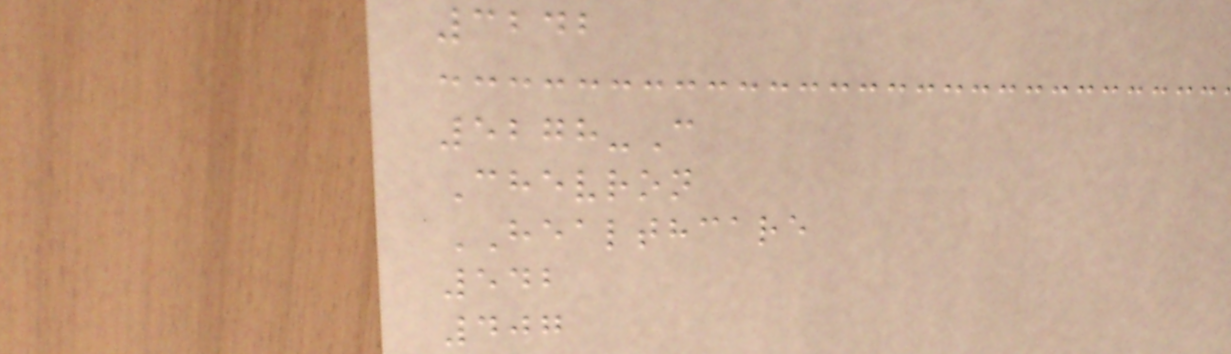3242
5278-C
Chevron
HEALTHCARE
542
407
